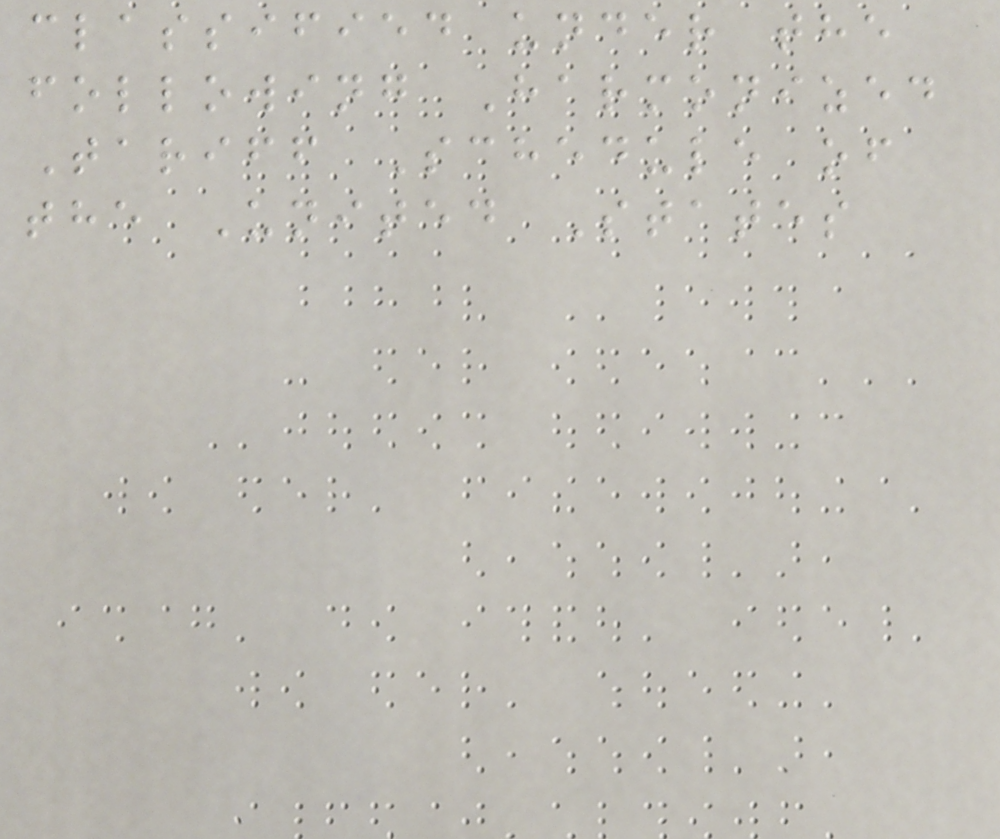classified under the
following Harmonized
Tariff Schedule of
the United States
